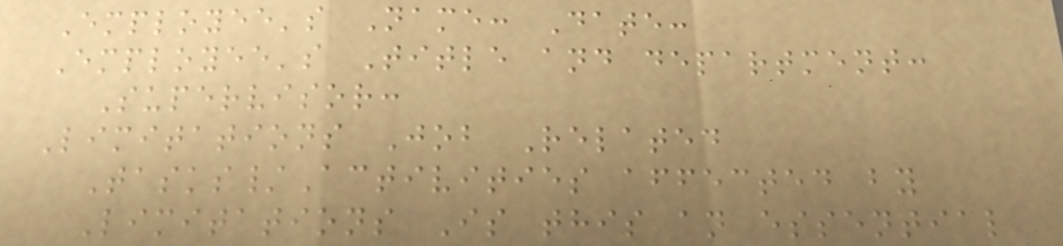Employee's Name: Date:
Employee's Title and department:
Supervisor:
Limitations Job Related
Tasks/Activities affected by
Limitations Is this an essential
